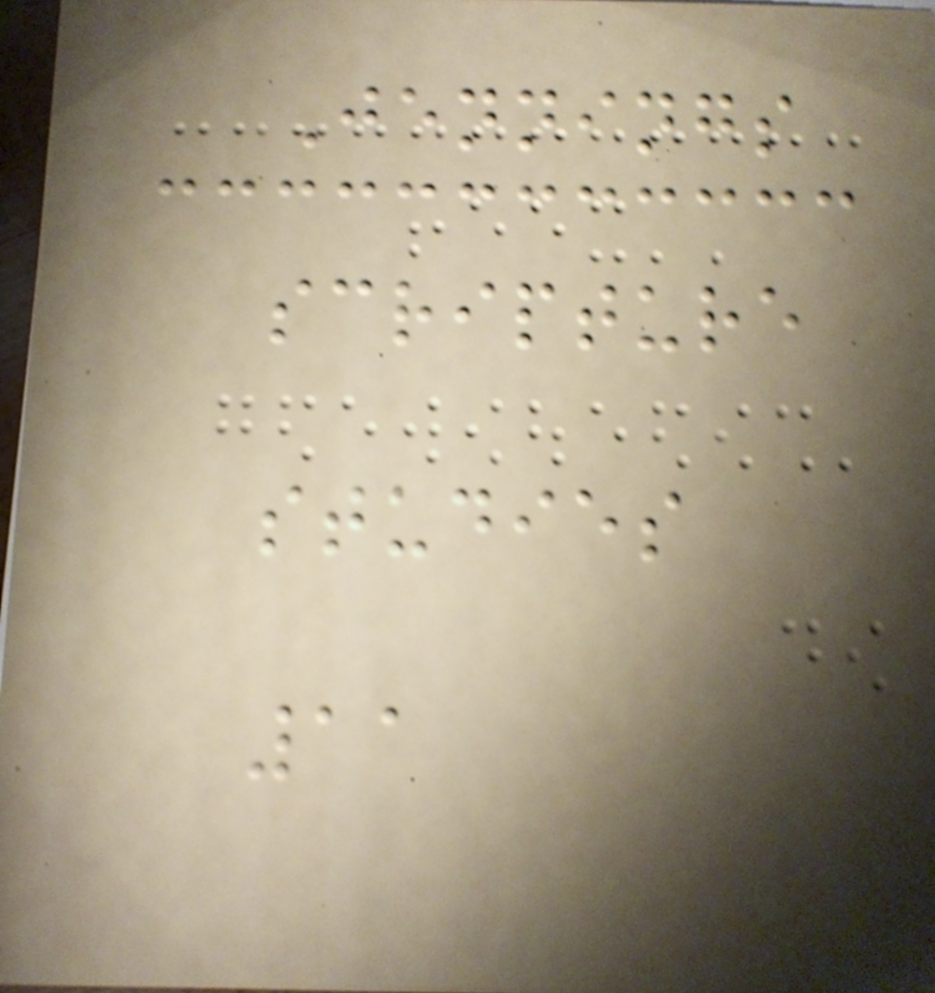Jennings
scripture
studies
11
